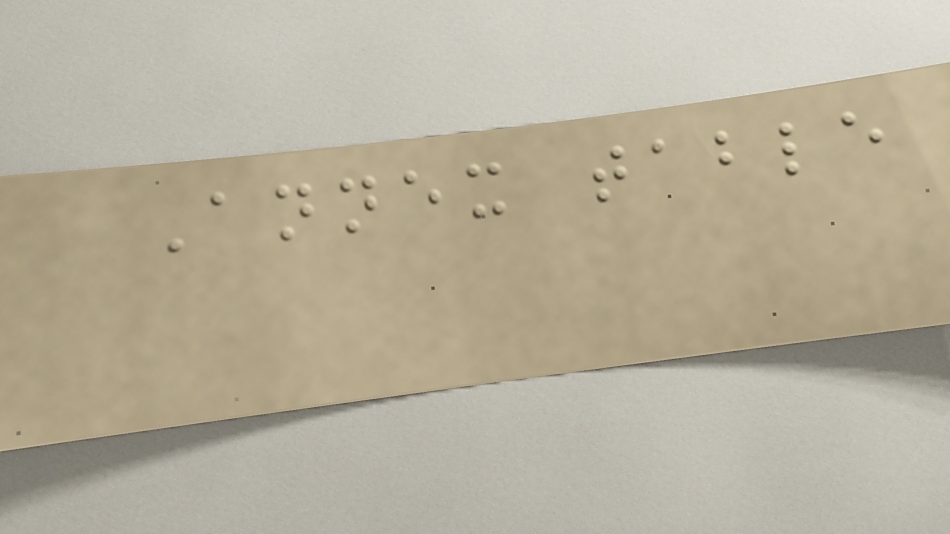Annex table
